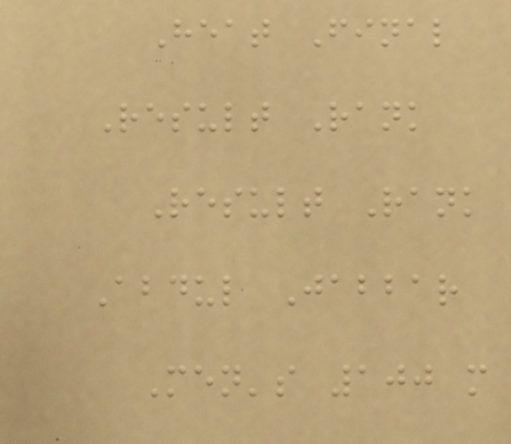Heat Final
Result Rank
Result Rank
Abdul Jabbar
Men's 100 m
